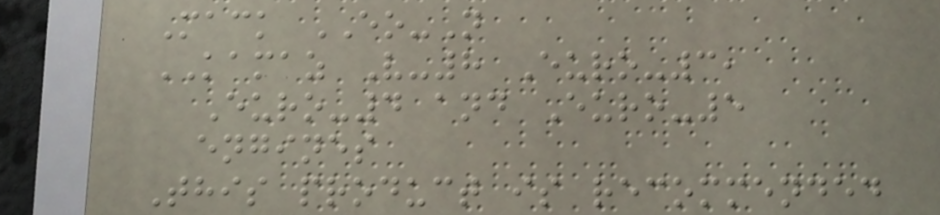Mack EO-N
KAMAZ V-8 Euro-3,
Euro-4 and Euro-5
engines
This product is recommended
